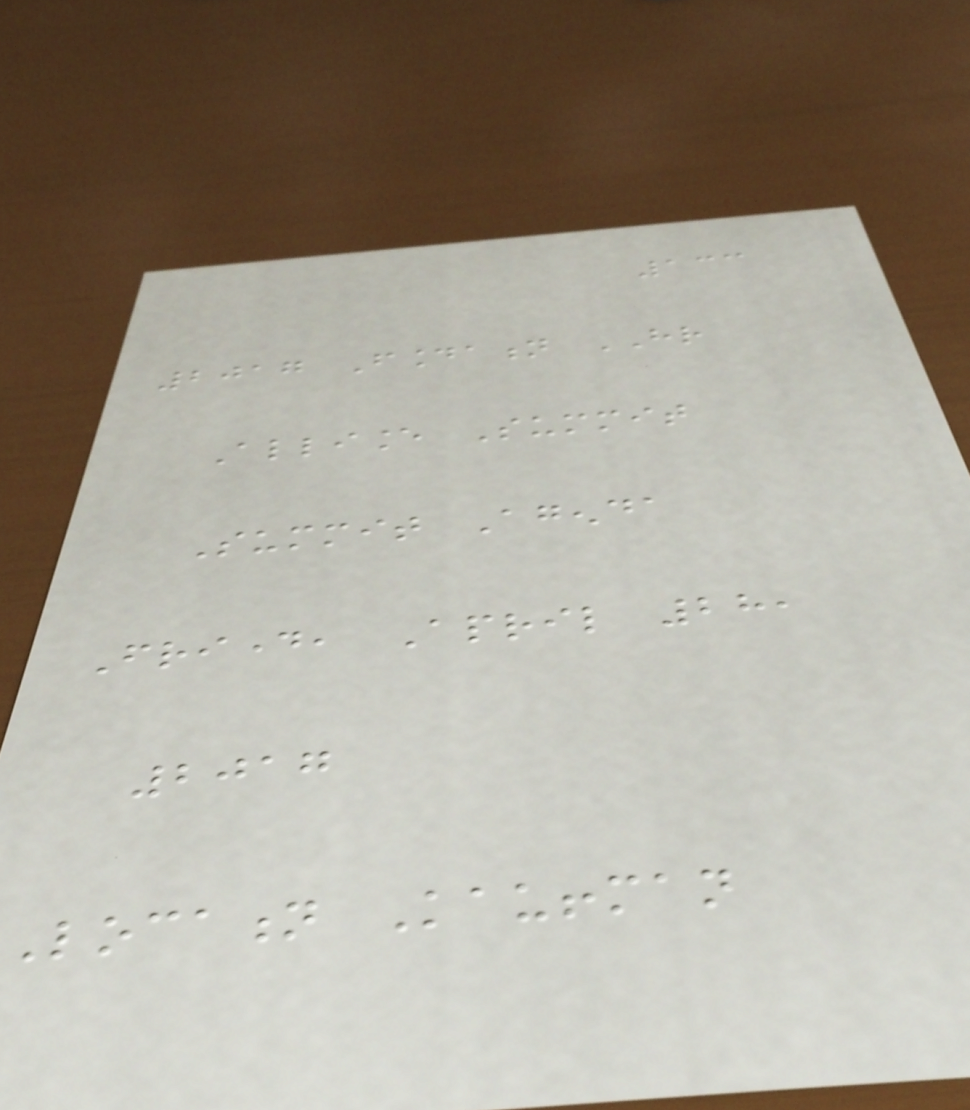133
2017 Foundation HR
Alliance Summit
Summit Agenda
Friday, April 28,
2017
Location Kauffman
